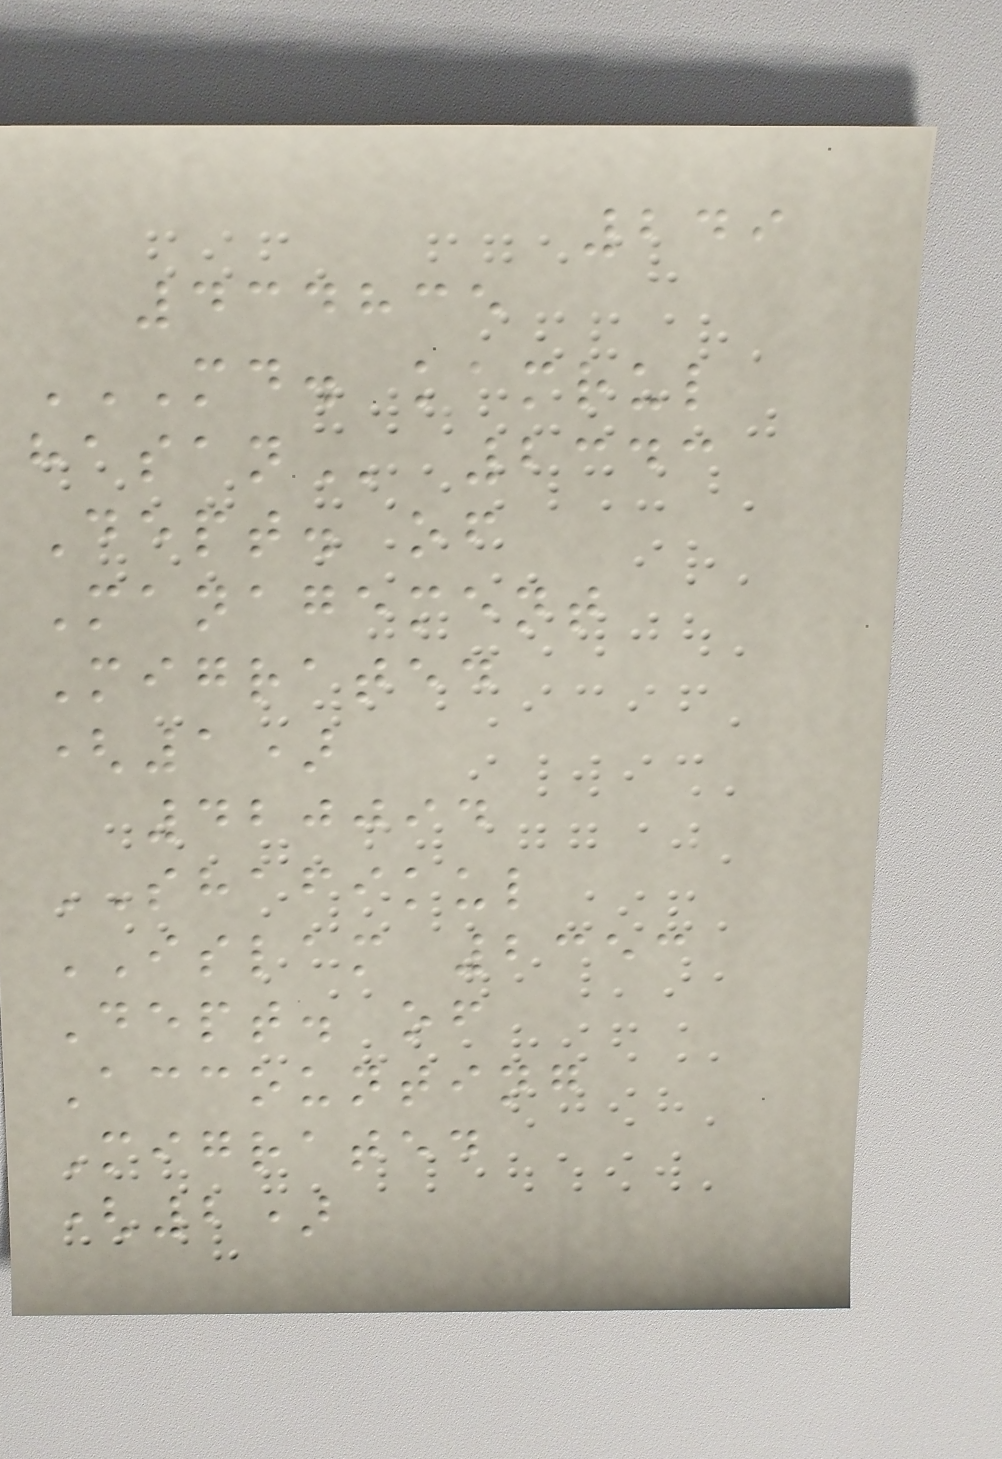249
434835
MD. KAMRUL
HASAN 2343
Dept. of
Management
Migrated
(1)
420094
SHAFIKUL
ISLAM 2353
Dept. of
Accounting
Migrated
(2)
